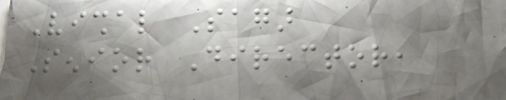Vishal Sagar
Senior Director,
